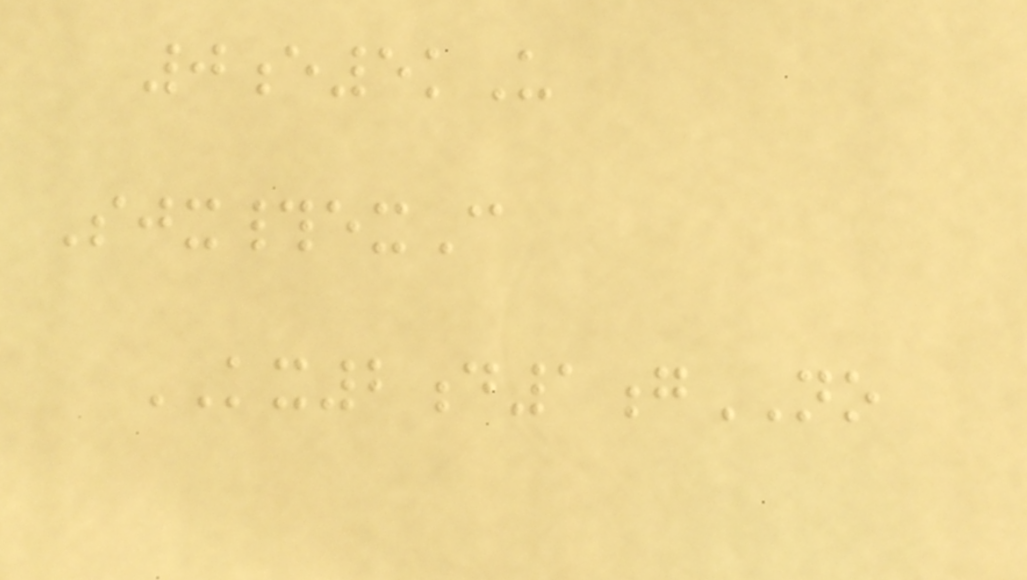0e5kU
Sjx#exC
KX2d1gNO
